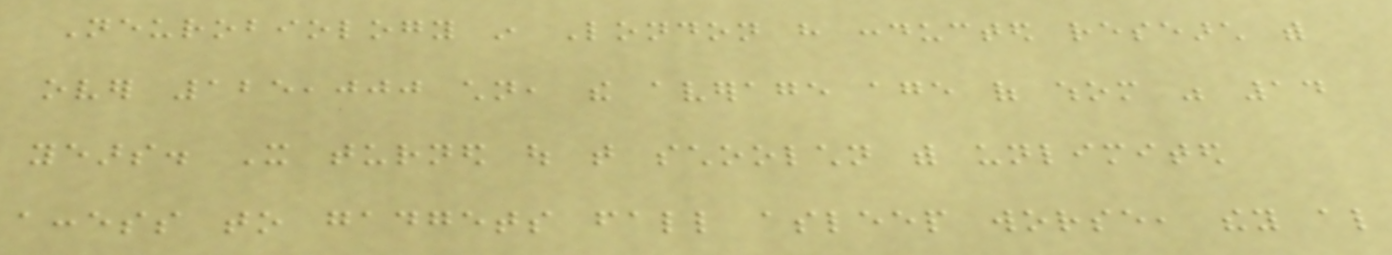Neurobiology in London have conducted research with
over 125,000 children, the average age of whom was 14
years. It turned out that schoolchildren with unlimited
access to gadgets fall asleep worse, they also
